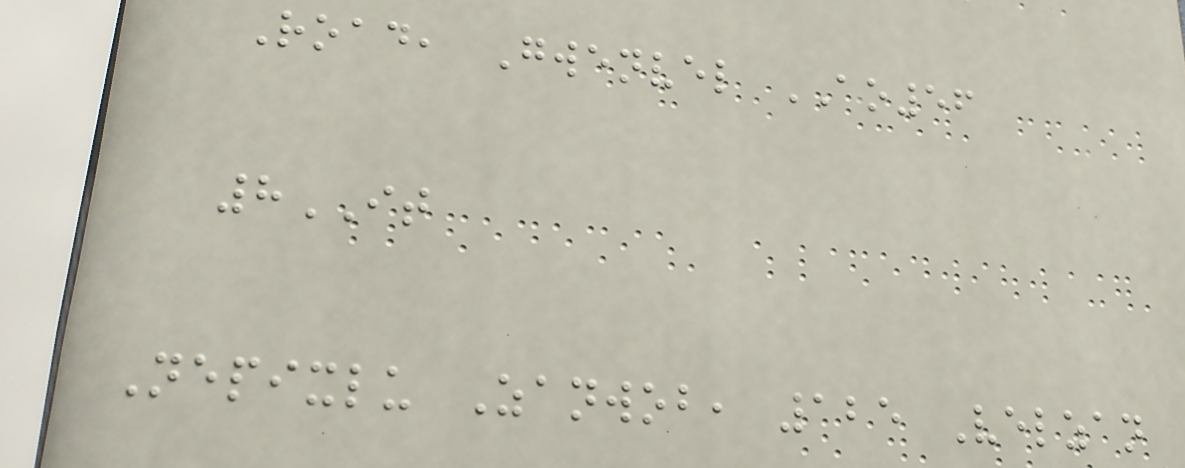Road, Gwenvel AO56
8IT
Nepixlu Zanwob, 125 Velzan
